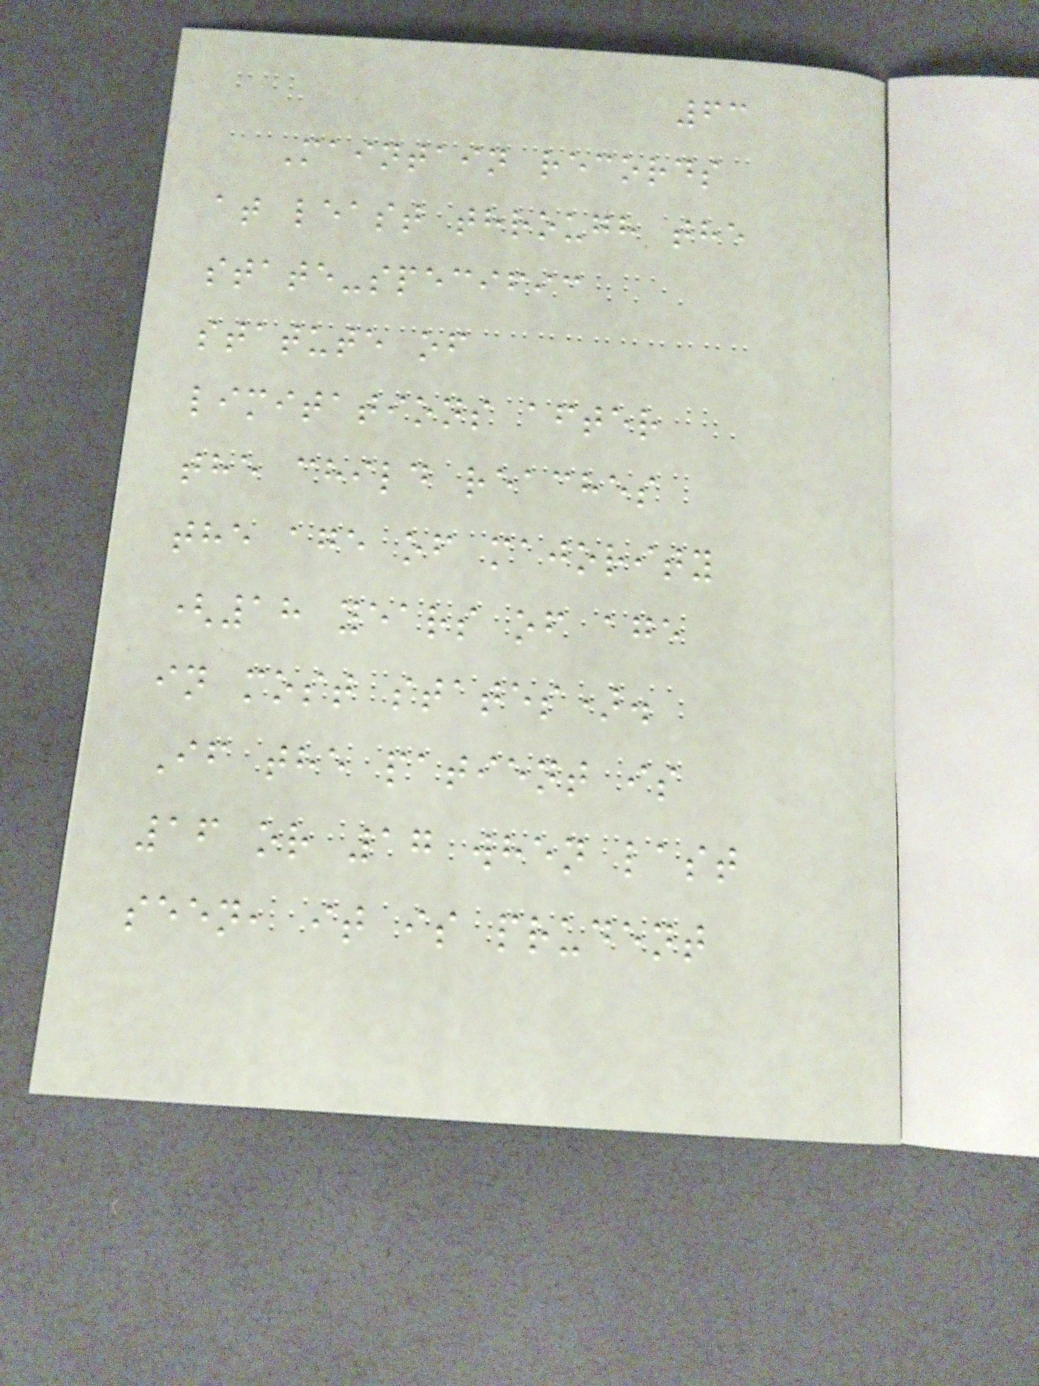63
Maintain records
at least through the
state-specific
statute of
limitations after
the child reaches
the age of majority
(18 years of age
in most states).
If the patient is
16 or 17 when last
seen, it is prudent
